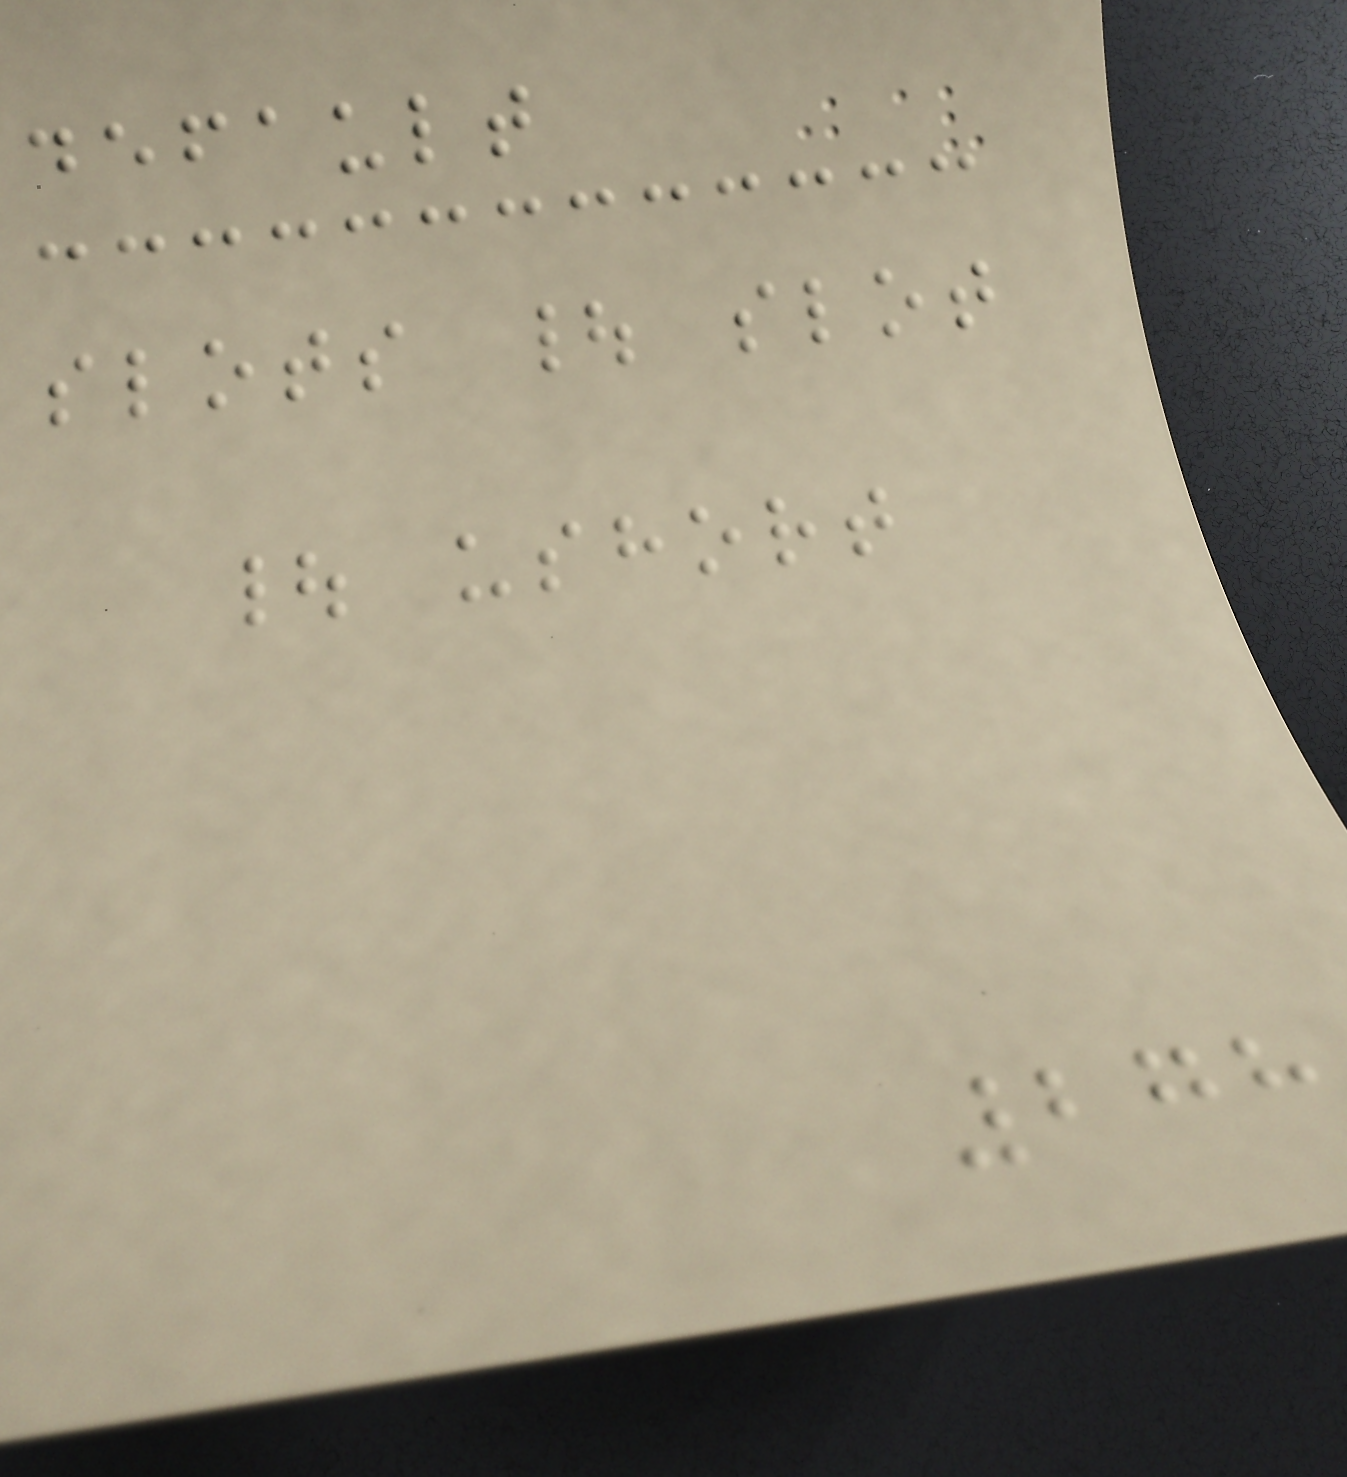default
slots | slot
| ushort
278
